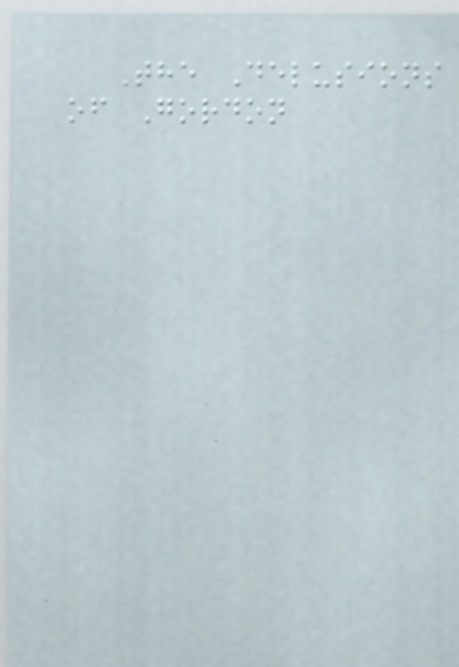The Delusions
of Gordon
